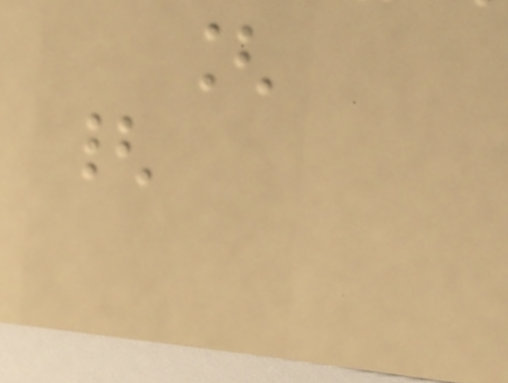[
{
